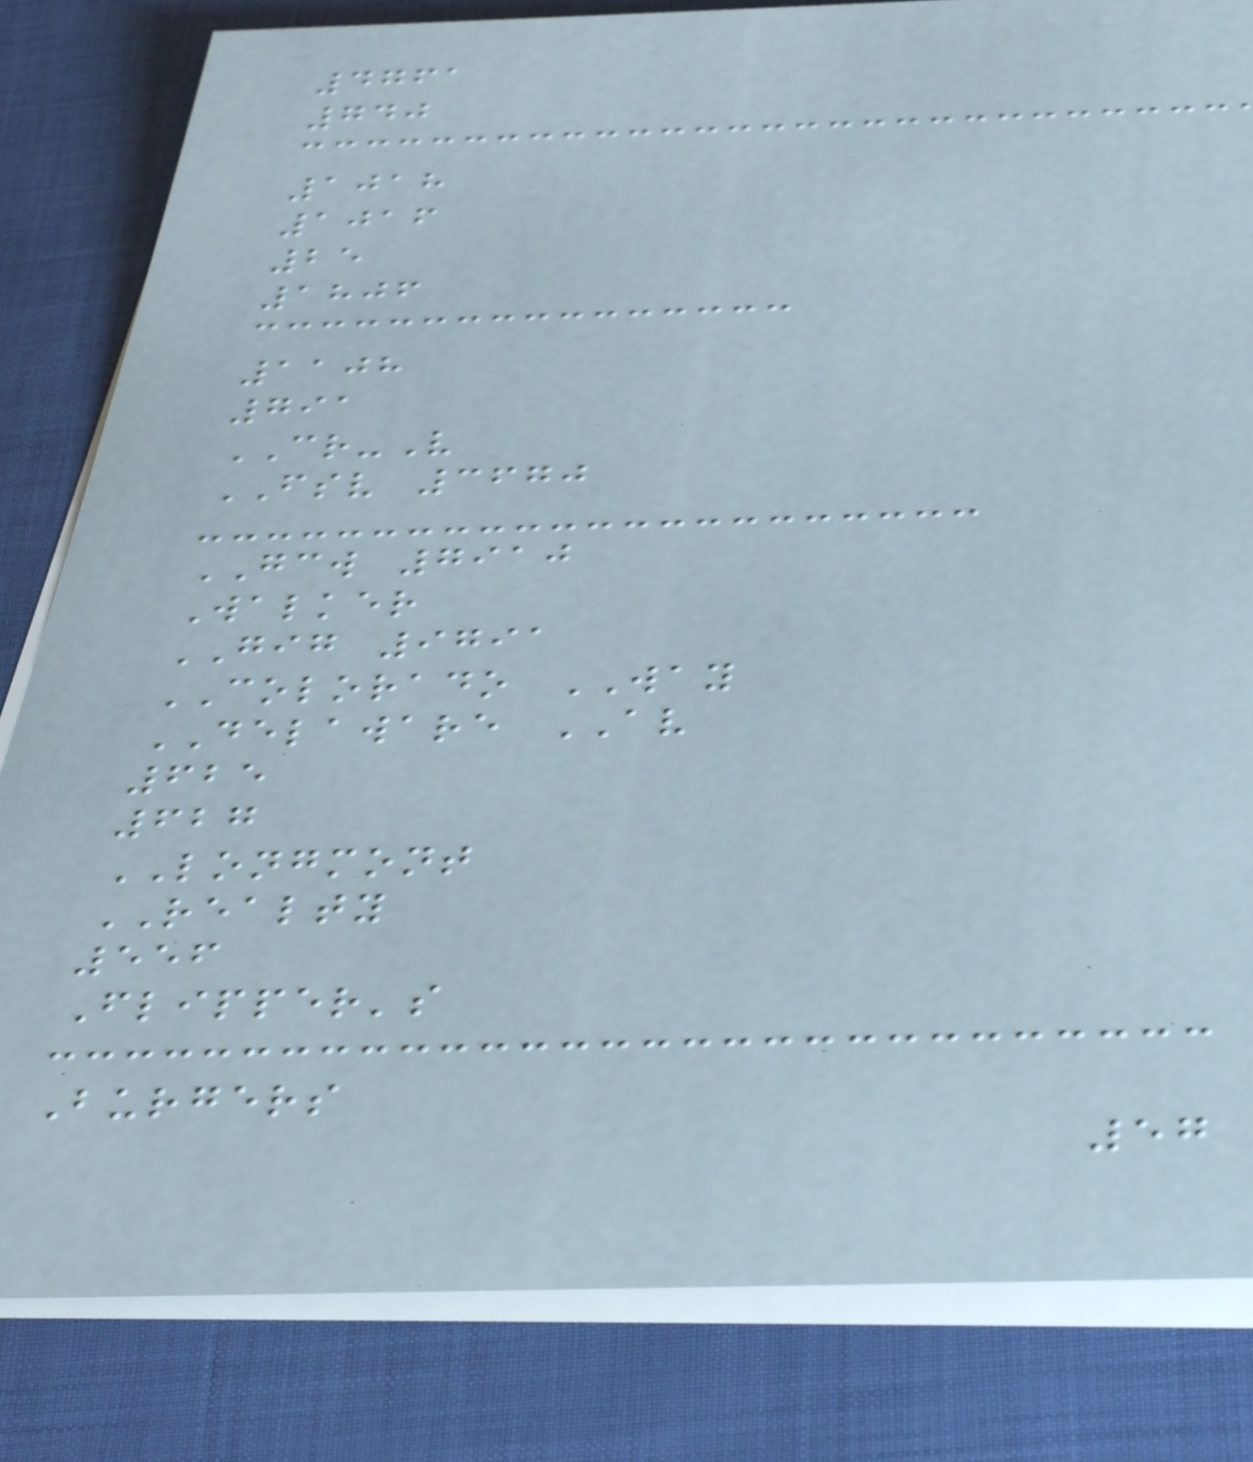4761
740
1018
1016
25
1806
1108
791
CR-V
FSV 3670
GCW 7910
Walker
GIG 9791
COLORADO WAY
DELAWARE AV
625
627
LONGMONT
REALTY
556
Flipper's
Burgers
57
